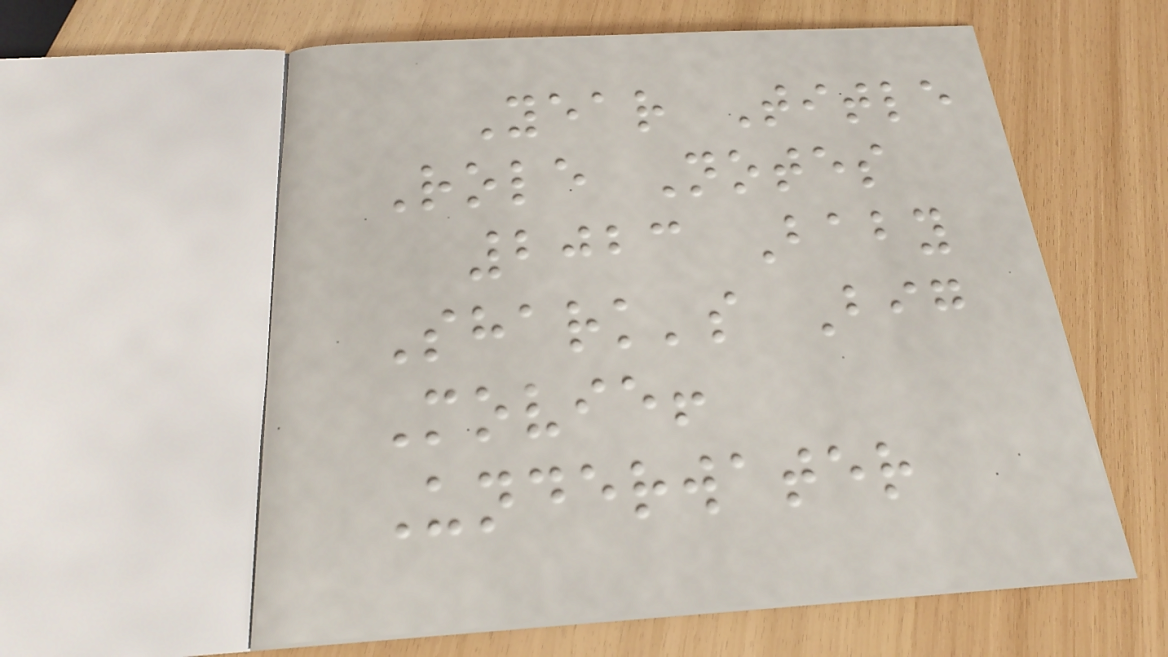Year Title
Role Notes
2023 Baby
Shark's Big
Movie!
Underwater
